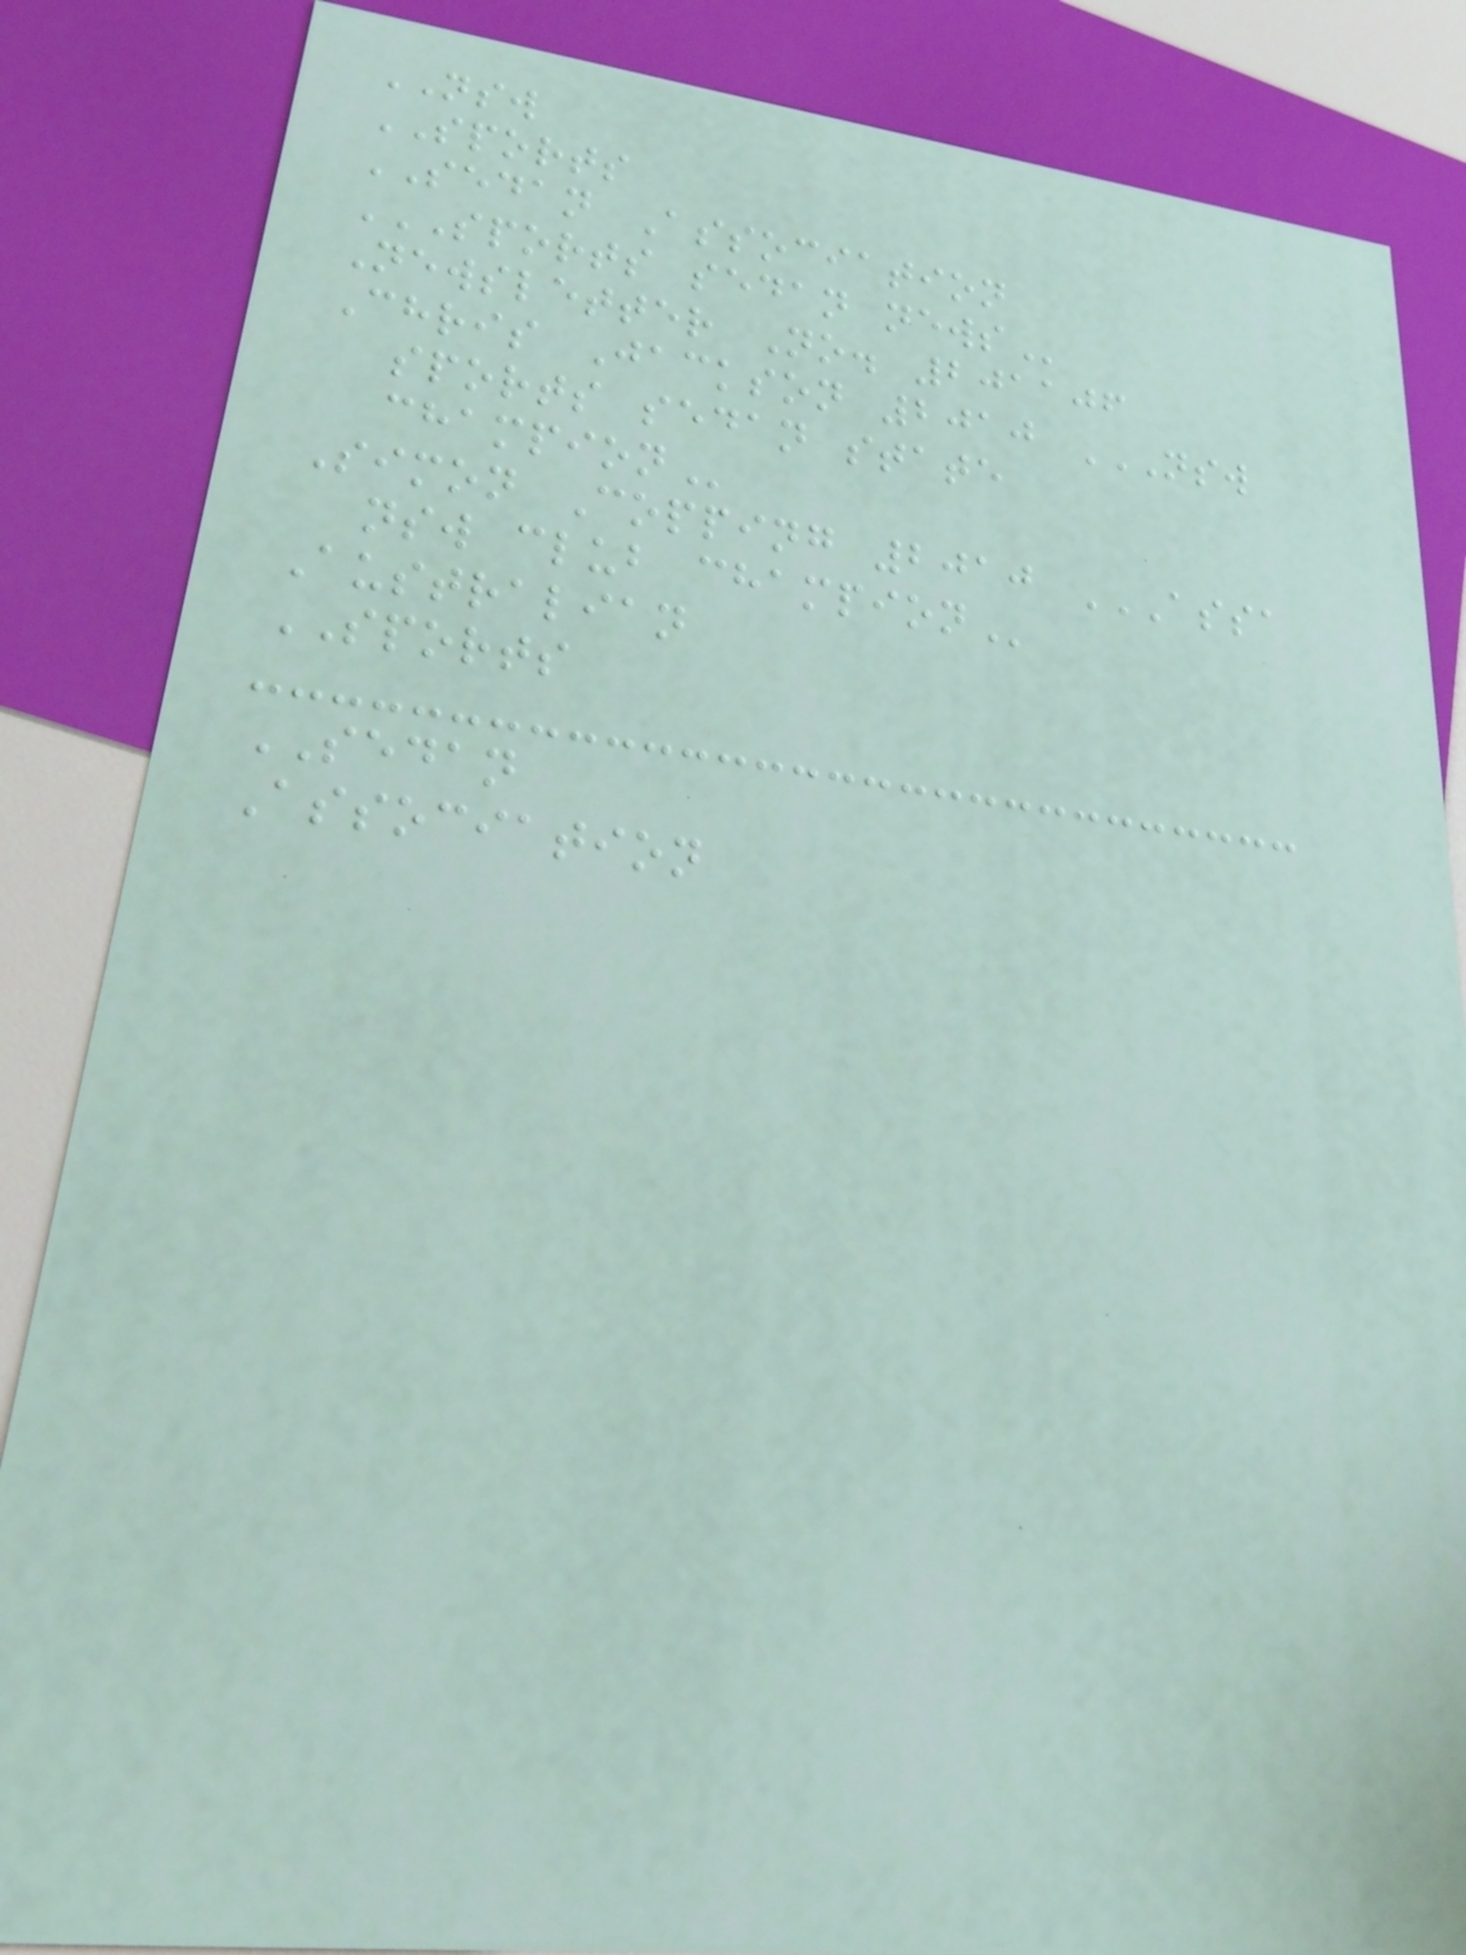NSW
SPORTS
SEDAN Association
SPORTS SEDAN NEWS
Newsletter No. 201106
Chris Jackson 2010 NSW
SPORTS SEDAN STATE
CHAMPION
Simon Copping 2010 ASSA
NSW CLUB CHAMPION
Australian
SPORTS
SEDAN
Association
